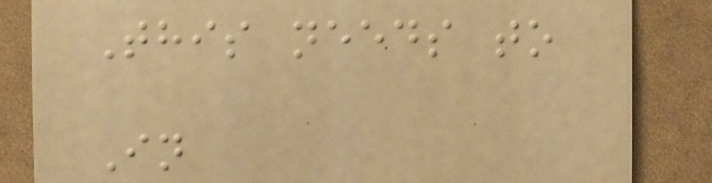This needs to
In
